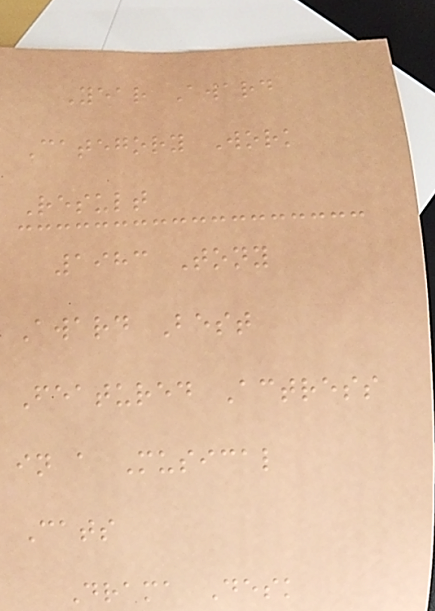Year Award
Category Work
Result
1983 Tony
Award Best
Featured Actress
in a Musical
Cats
Drama Desk
